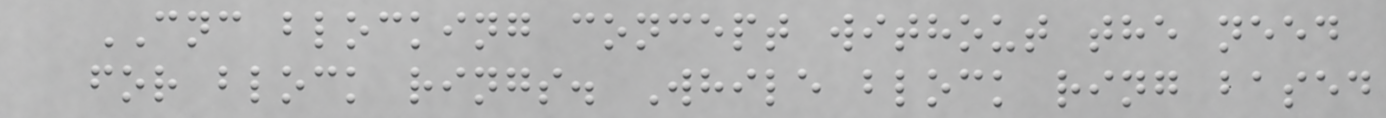CNC blocking concept without the need
for block rings. While block ring based
